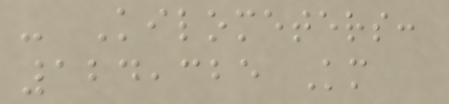- Kilometers:
124,325 Km
